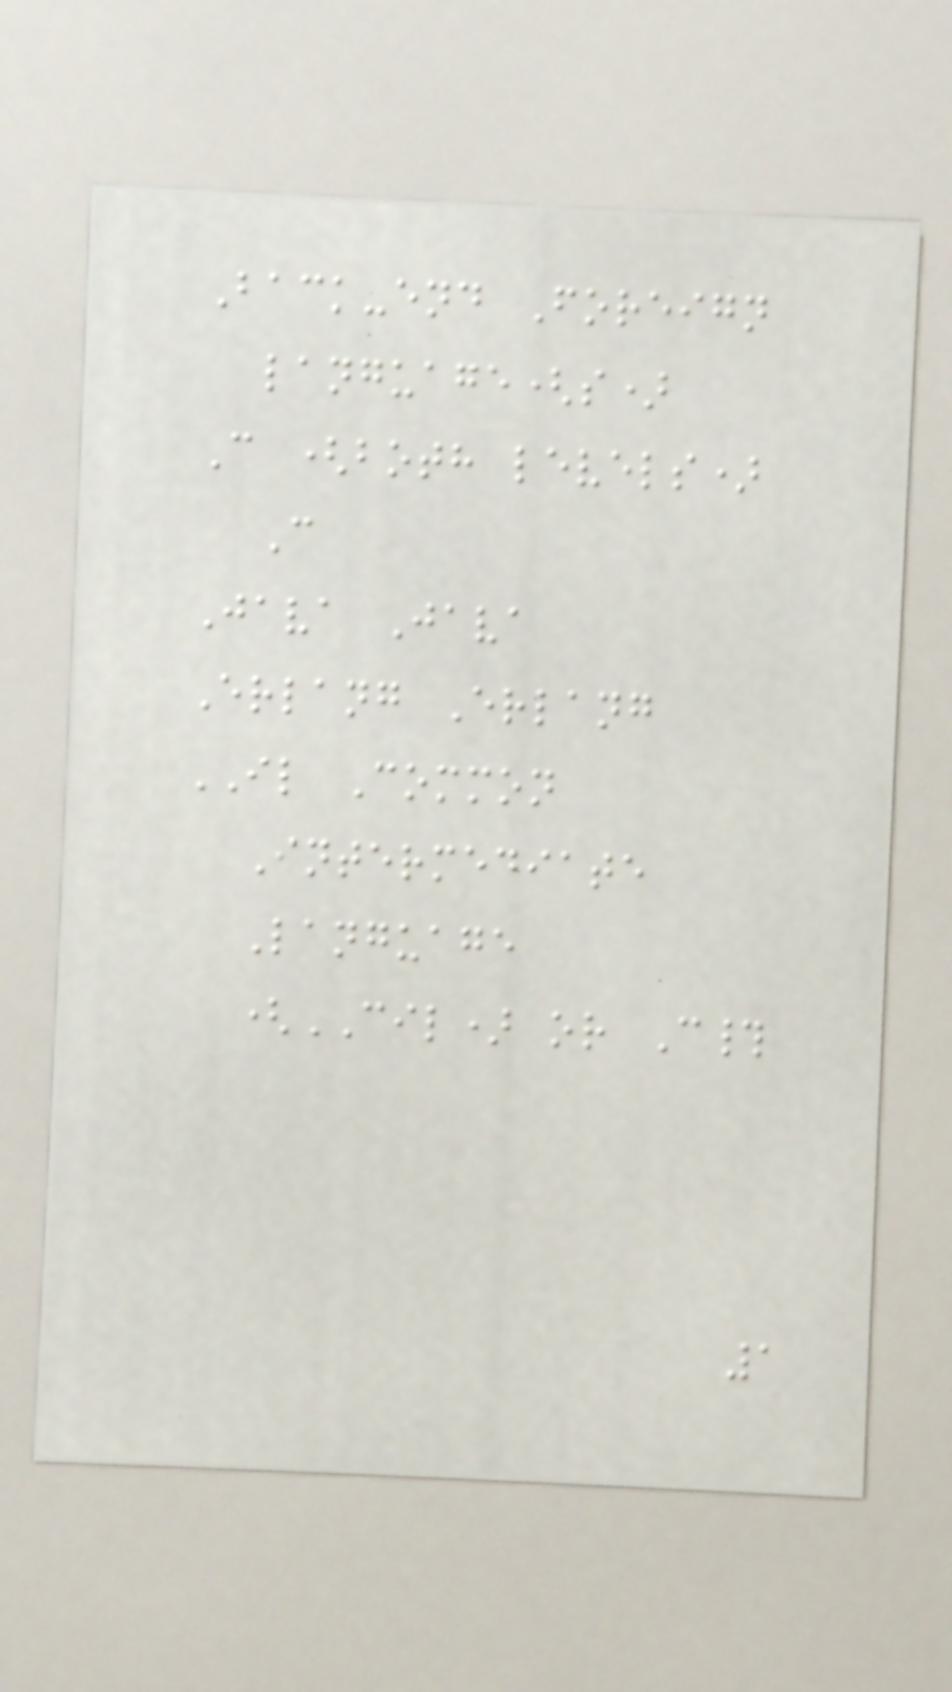Back-end Foreign
language(s)
C (both levels)
C
Java Java
Erlang Erlang
IL Common
Intermediate
Language
(CIL) or C#
1
